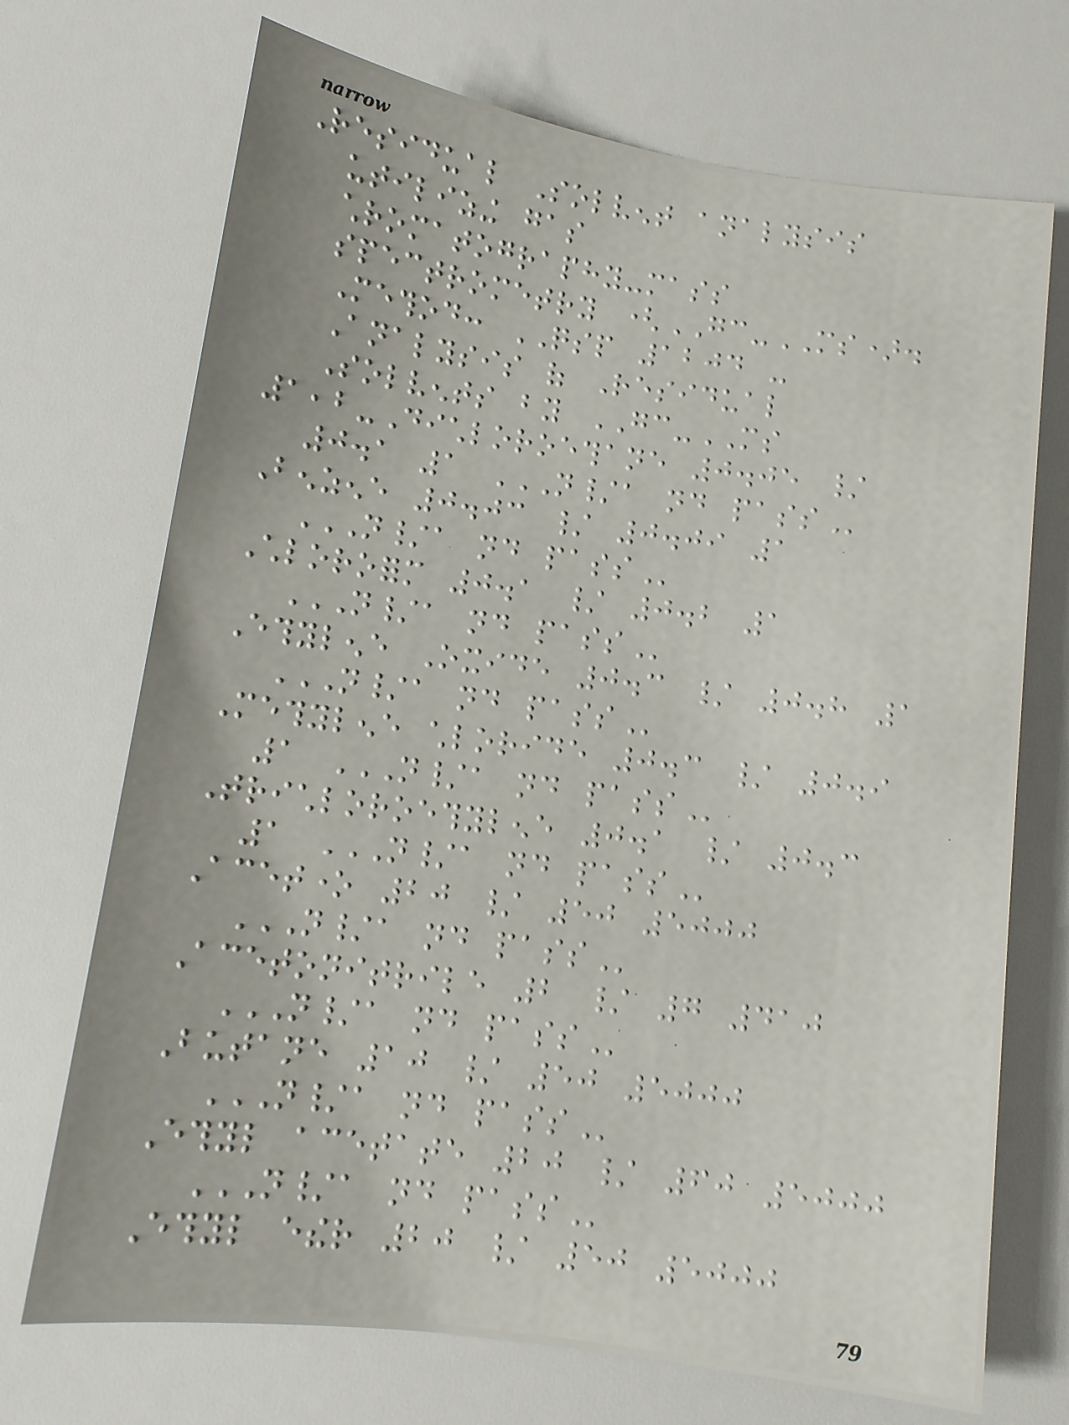Residual Solvent analysis
utilizing gas
chromatography-mass
spectrometry (GC-MS).
Method: QSP 1204 -
Analysis of Residual
Solvents by GC-MS
1,2-Dichloroethane 0.05 /
0.1 1 N/A ND PASS
Benzene 0.03 / 0.09 1
N/A ND PASS
Chloroform 0.1 / 0.2 1
N/A ND PASS
Ethylene Oxide 0.3 / 0.8 1
N/A ND PASS
Methylene chloride 0.3 / 0.9
1 N/A ND PASS
Trichloroethylene 0.1 / 0.3
1 N/A ND PASS
Acetone 20 / 50 5000
N/A ND PASS
Acetonitrile 2 / 7 410
N/A ND PASS
Butane 10 / 50 5000
N/A ND PASS
Ethyl acetate 20 / 60 5000
N/A ND PASS
Ethyl ether 20 / 50 5000
